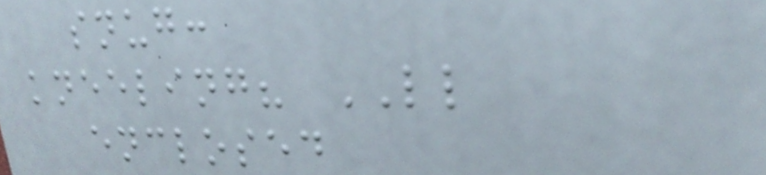snug:
kneeling? LL
enclosed
